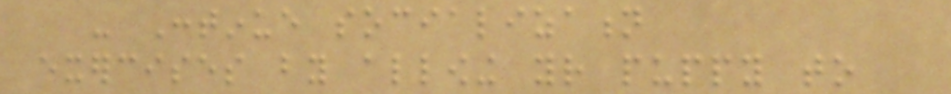- Continue socialization
exercises by allowing your puppy to
